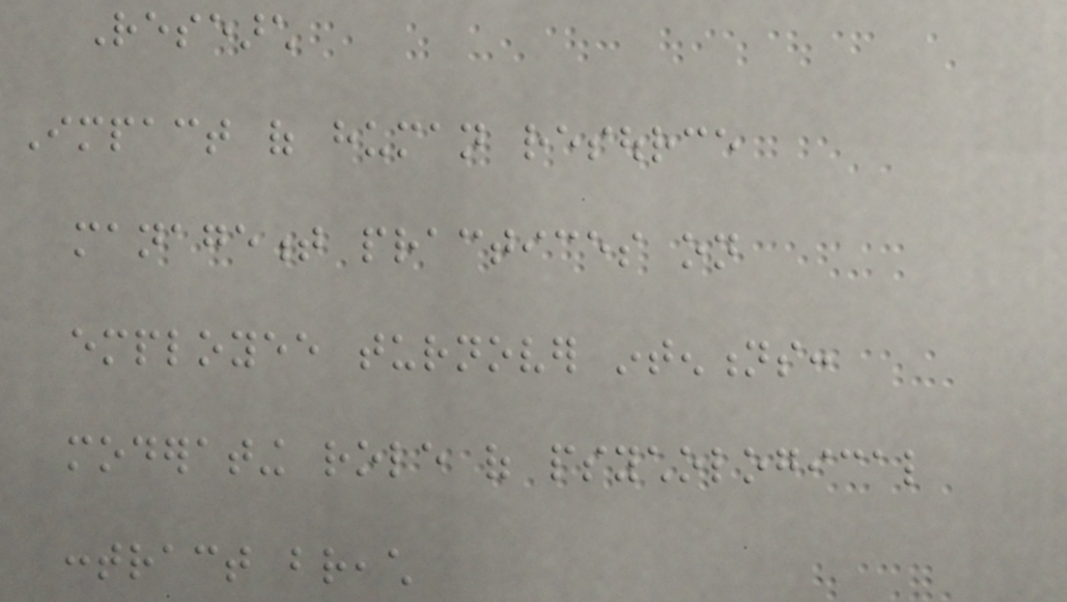Research
Impact of human resource
management practices on
employee turnover intentions:
moderating role of psychological
contract breach
